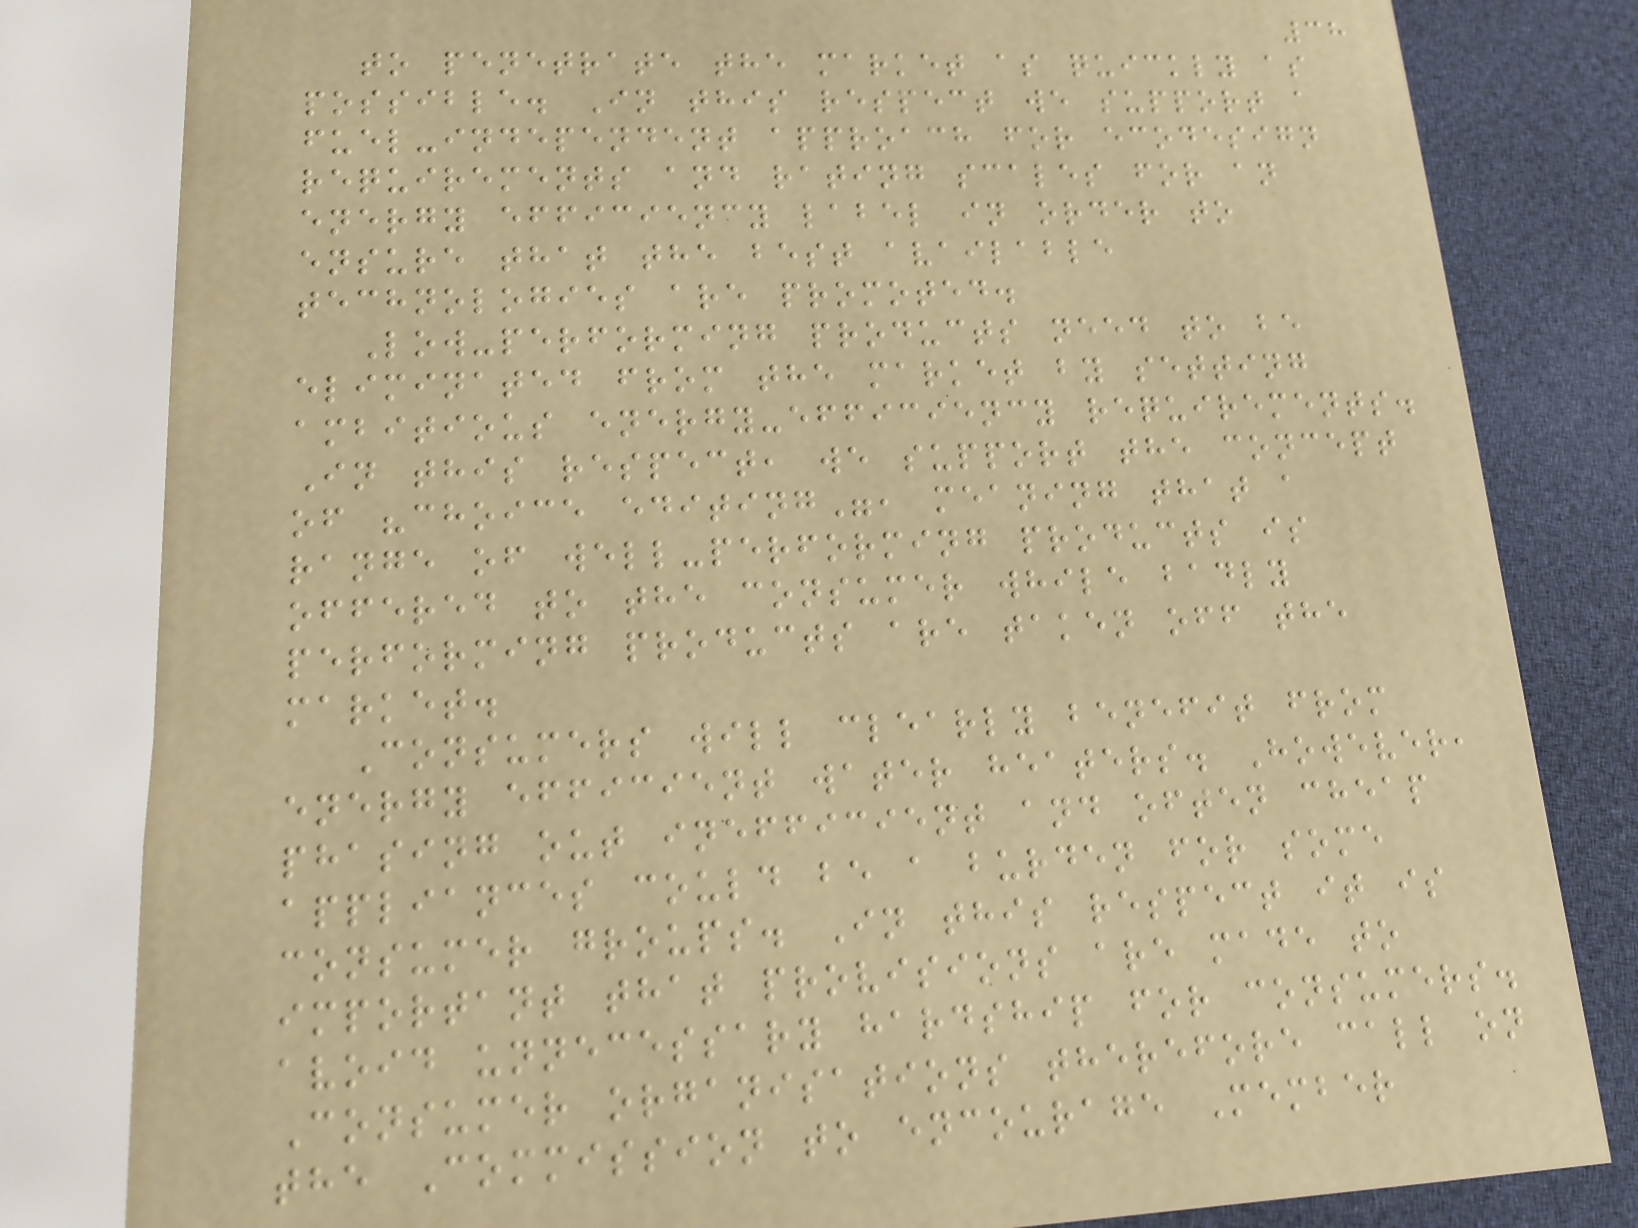38
to penetrate the market as quickly as
possible. In this respect we support a
fuel-independent approach for ecodesign
requirements and rating scales for an
energy efficiency label in order to
ensure that the best available
technologies are promoted.
Low-performing products need to be
eliminated from the market by setting
ambitious energy-efficiency requirements.
In this respect, we support the concept
of "choice editing", meaning that a
range of well-performing products is
offered to the consumer while badly
performing products are taken off the
market.
Consumers will clearly benefit from
energy efficient water heaters. However,
phasing out inefficient and often cheap
appliances could be a burden for some
consumer groups. In this respect it is
important that provisions are made to
avoid unnecessary hardship for consumers.
Consumer organisations therefore call on
the Commission to encourage Member
